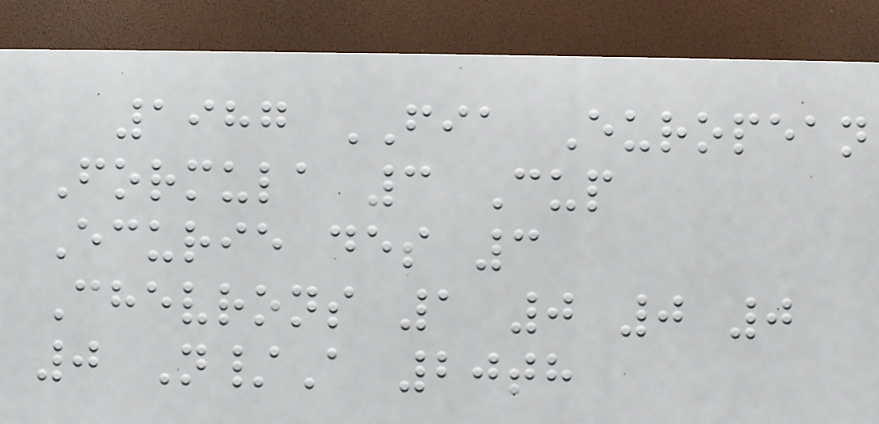1987 FIA European
Formula 3 Cup
Ecurie des 3
Chevrons 1 0 0 0
0 N/A 20th
